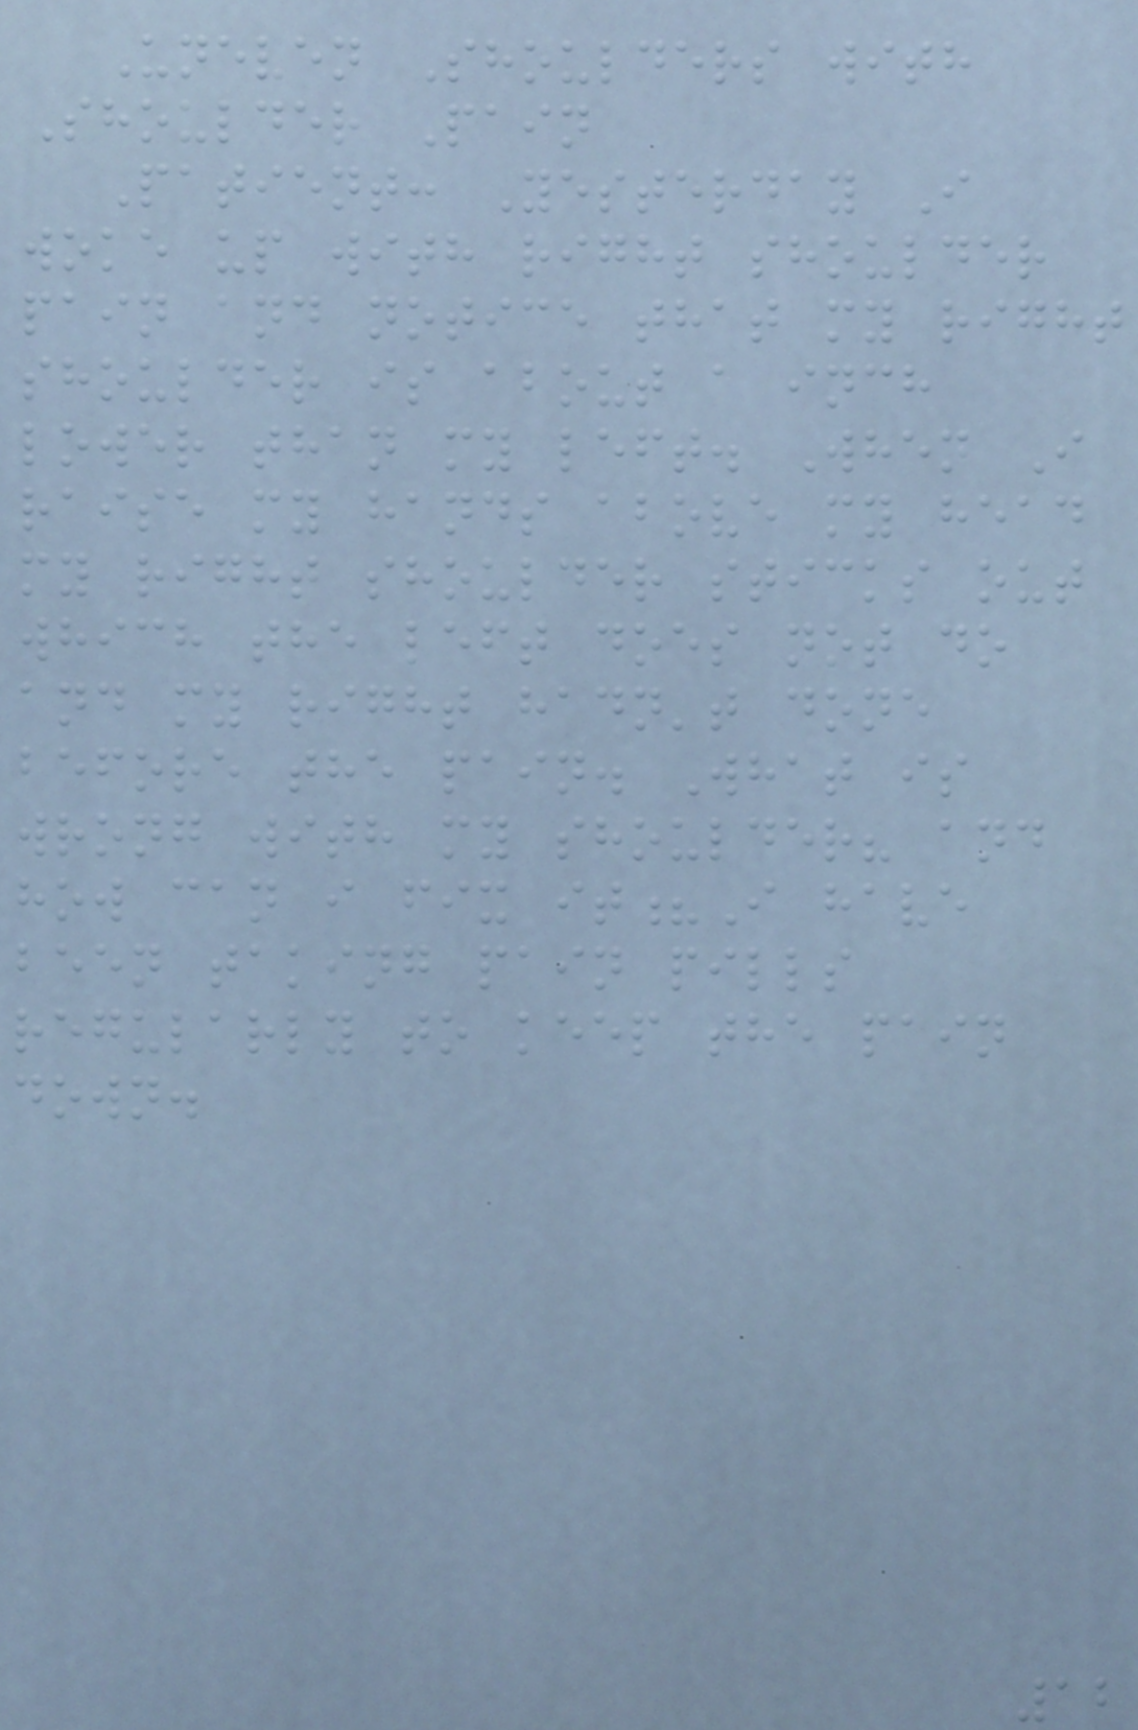Uneven Shoulders with
Shoulder Pain
Patient: Yesterday I
woke up with right shoulder
pain and notice that my right
shoulder is about a inch
lower than my left. When I
raise my hands above my head
my right shoulder sticks out
which the left does not do
and my right hadn't done
before the pain. What is
wrong with my shoulder? and
how can i fix it?I have
been taking pain pills
regularly to keep the pain
down.
12
